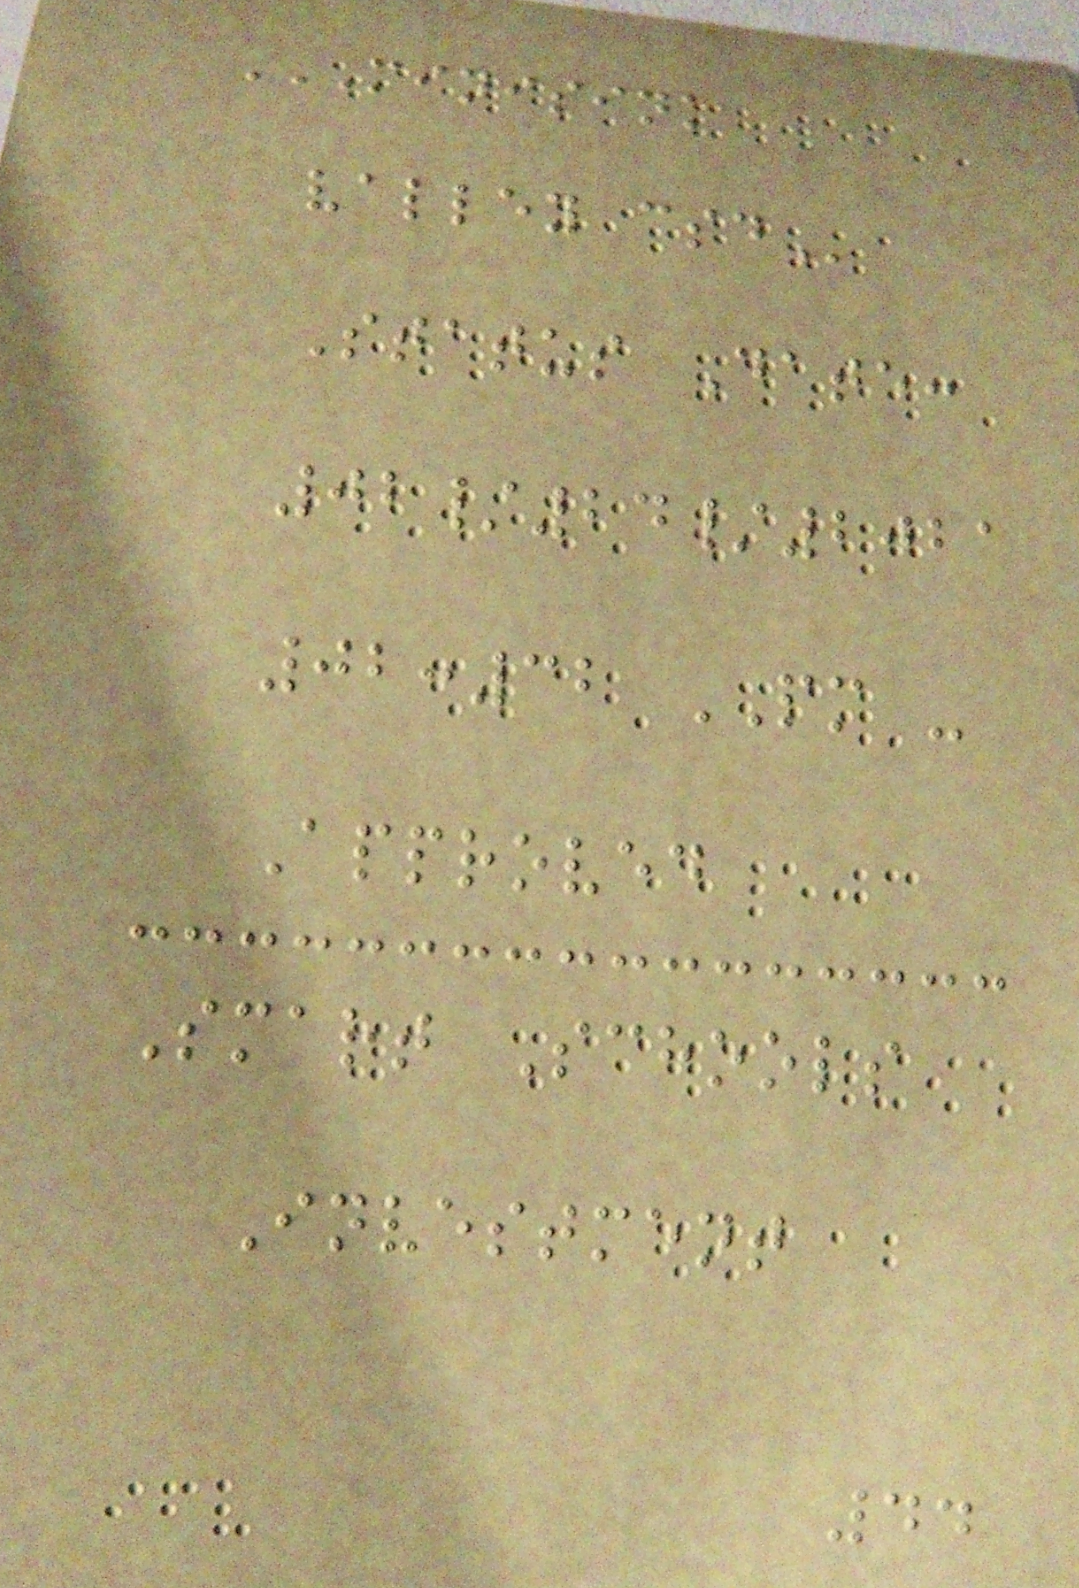MINISINK
VALLEY CSD
Status Date:
02/24/2021
02:32 PM -
Approved
Smart Schools
Investment
44
